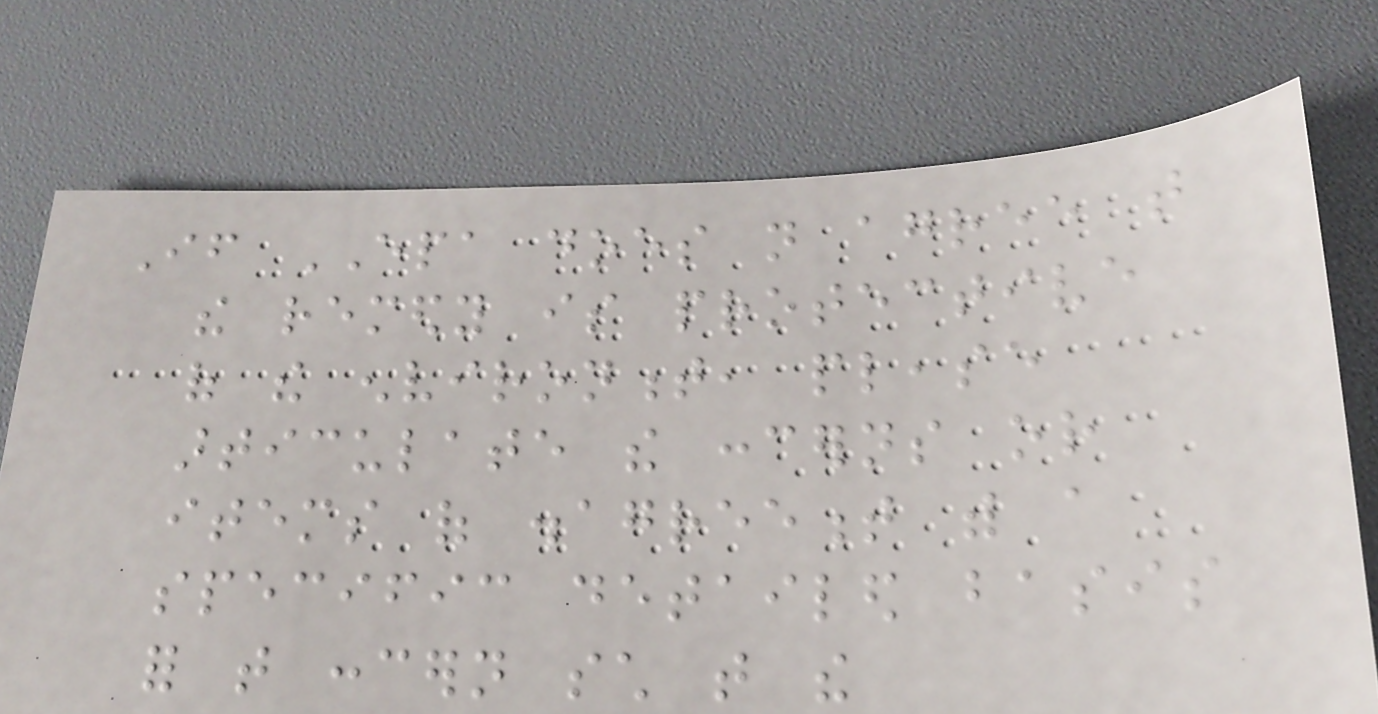If EPA does not agree that
the remedy is protective
of the environment, please
articulate the concerns or
items of disagreement with a
specific detailed basis
for that concern such that the
